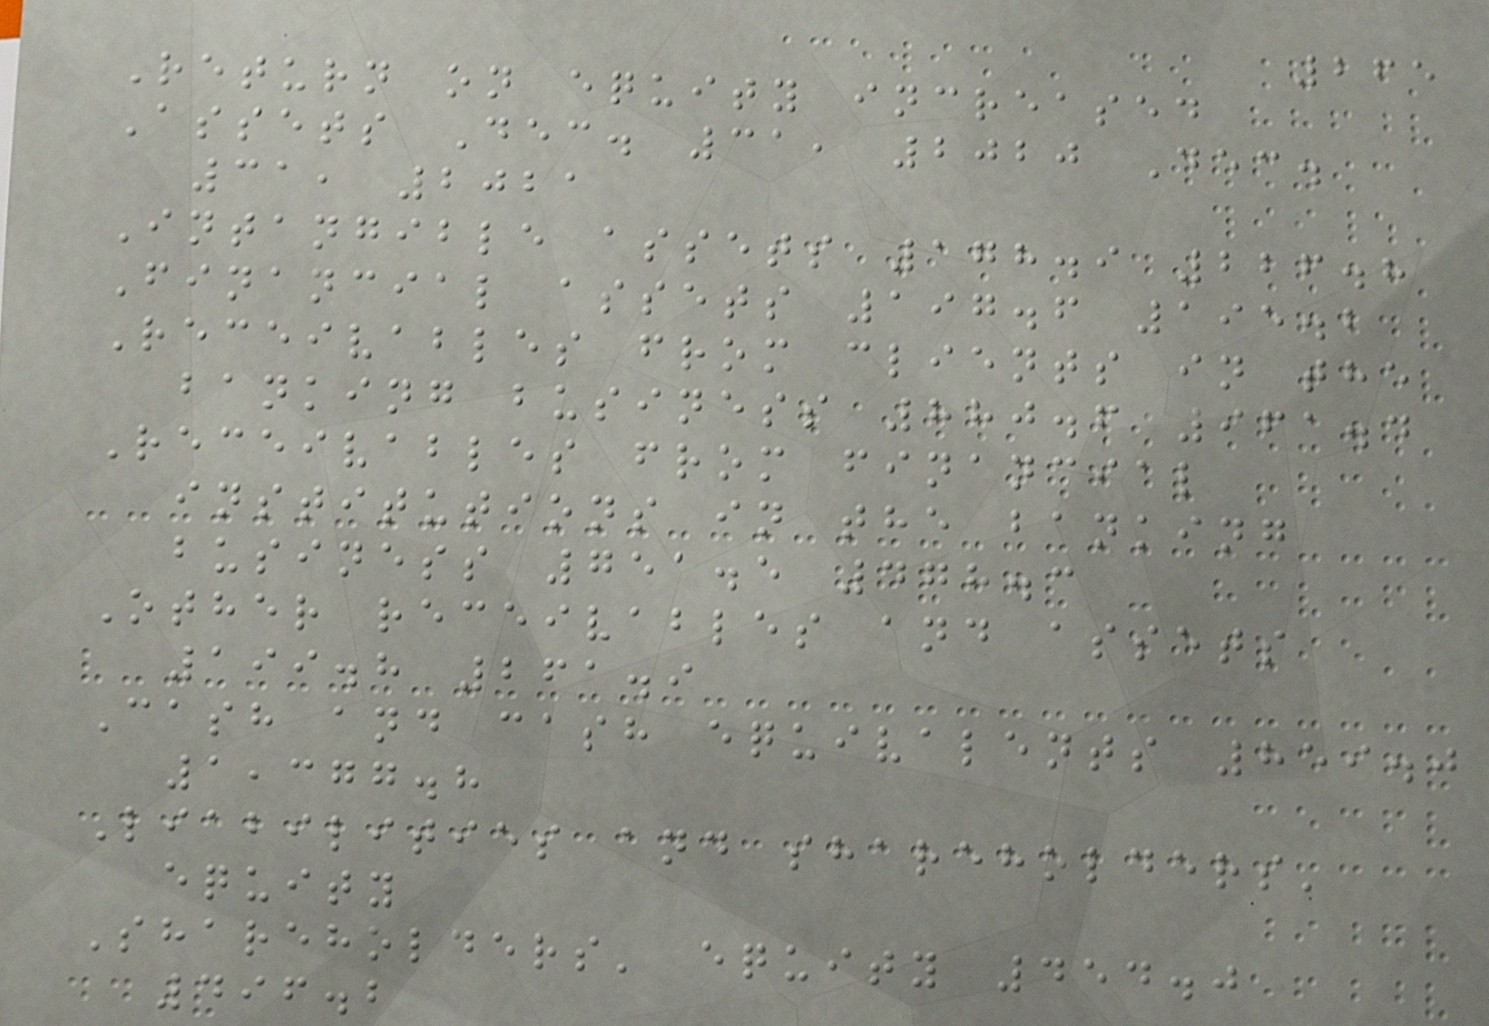265
Return on equity increased
Assets Dec. 31, 2020 Dec.
31, 2021
Intangible assets 178.9 226.8
Financial assets 197.6 195.2
Receivables from clients in the
banking business 880.6 961.4
Receivables from financial
institutions in the banking
business 751.5 478.3
Other receivables and assets
199.8 261.9
Cash and cash equivalents 859.0
1,377.8
Liabilities and shareholders'
equity
Shareholders' equity 454.0
496.2
